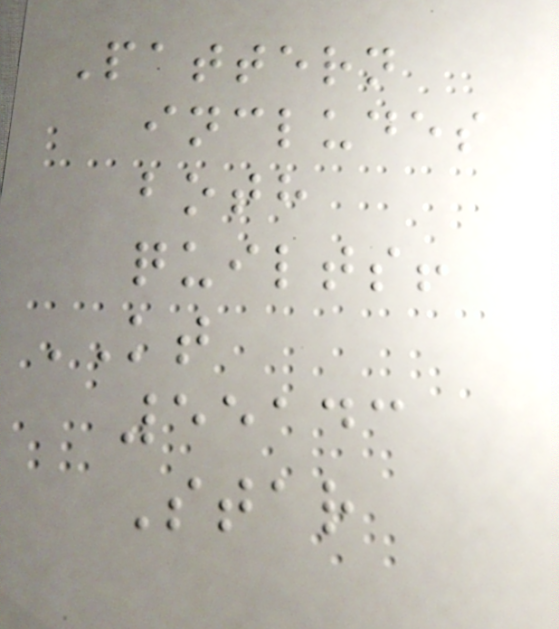Pattern
includes
both
quilts!
KT
55143
Star
